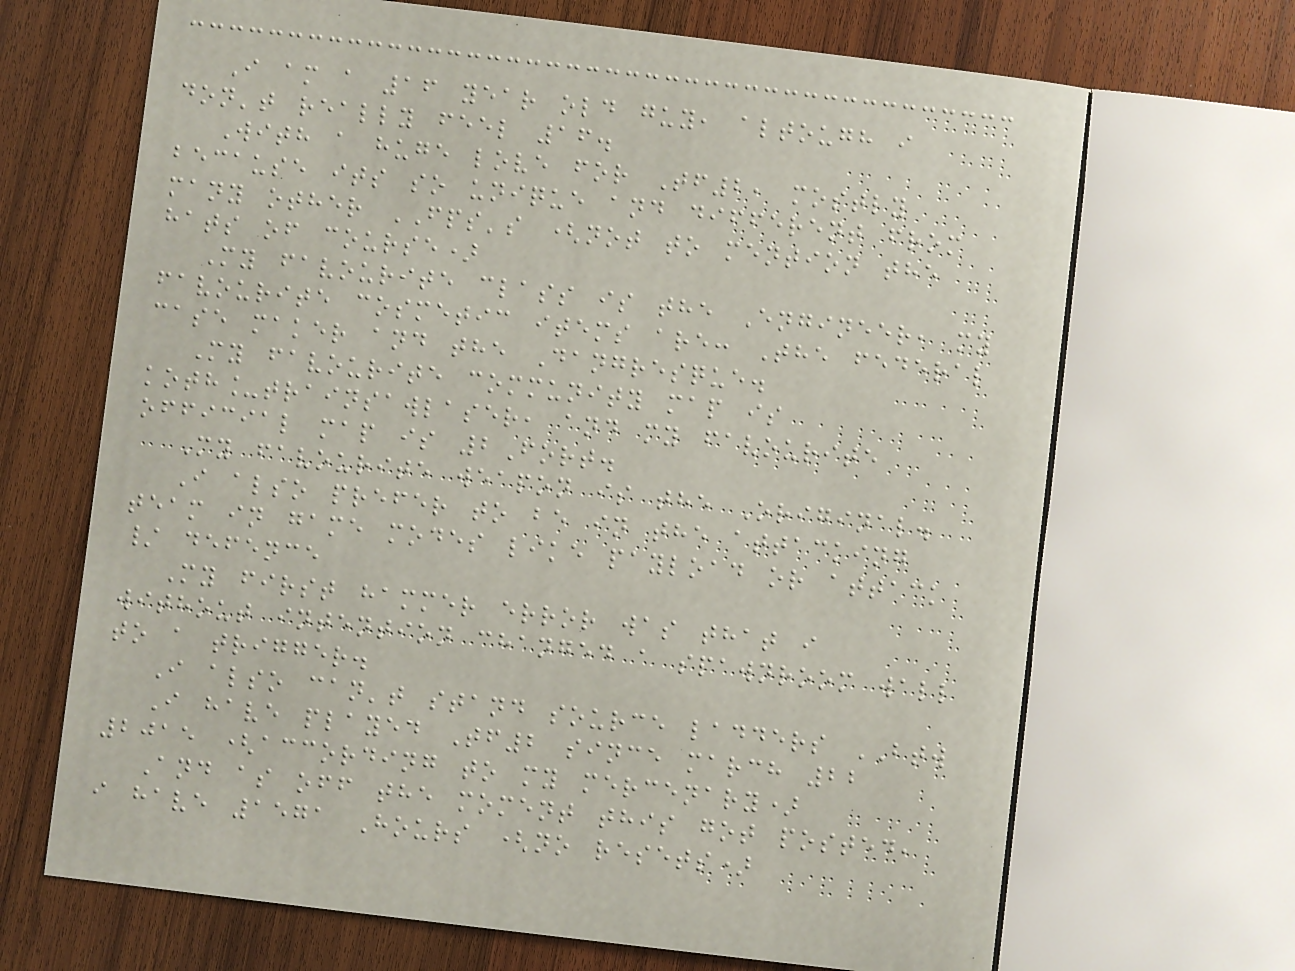I am a 16 year old guy, altough i
don't really feel 16.
With a huge love for Tf2, mostly
because its so unique and different from
many other FPS's (not to mention the
hats of course)
My favourite class is the Engineer, my
favourite cosmetic items are: The federal
case maker and the Dangresque.
My favourite community map is
koth_trainsawlaser, and my favourite
official map is 2Fort.
My favourite weapon is the Original.
I also prefer to be in the attacking
team in game modes like payload or attack
/ defence
My first hammer error was that i
without intention changed a spawnroom wall
to a trigger.
I also can't stand source ladders BTW
I have played Tf2 since march 22
2015 (according to my mercenary)
And as off the moment this got posted,
i have 1571 Hours (no resets)
